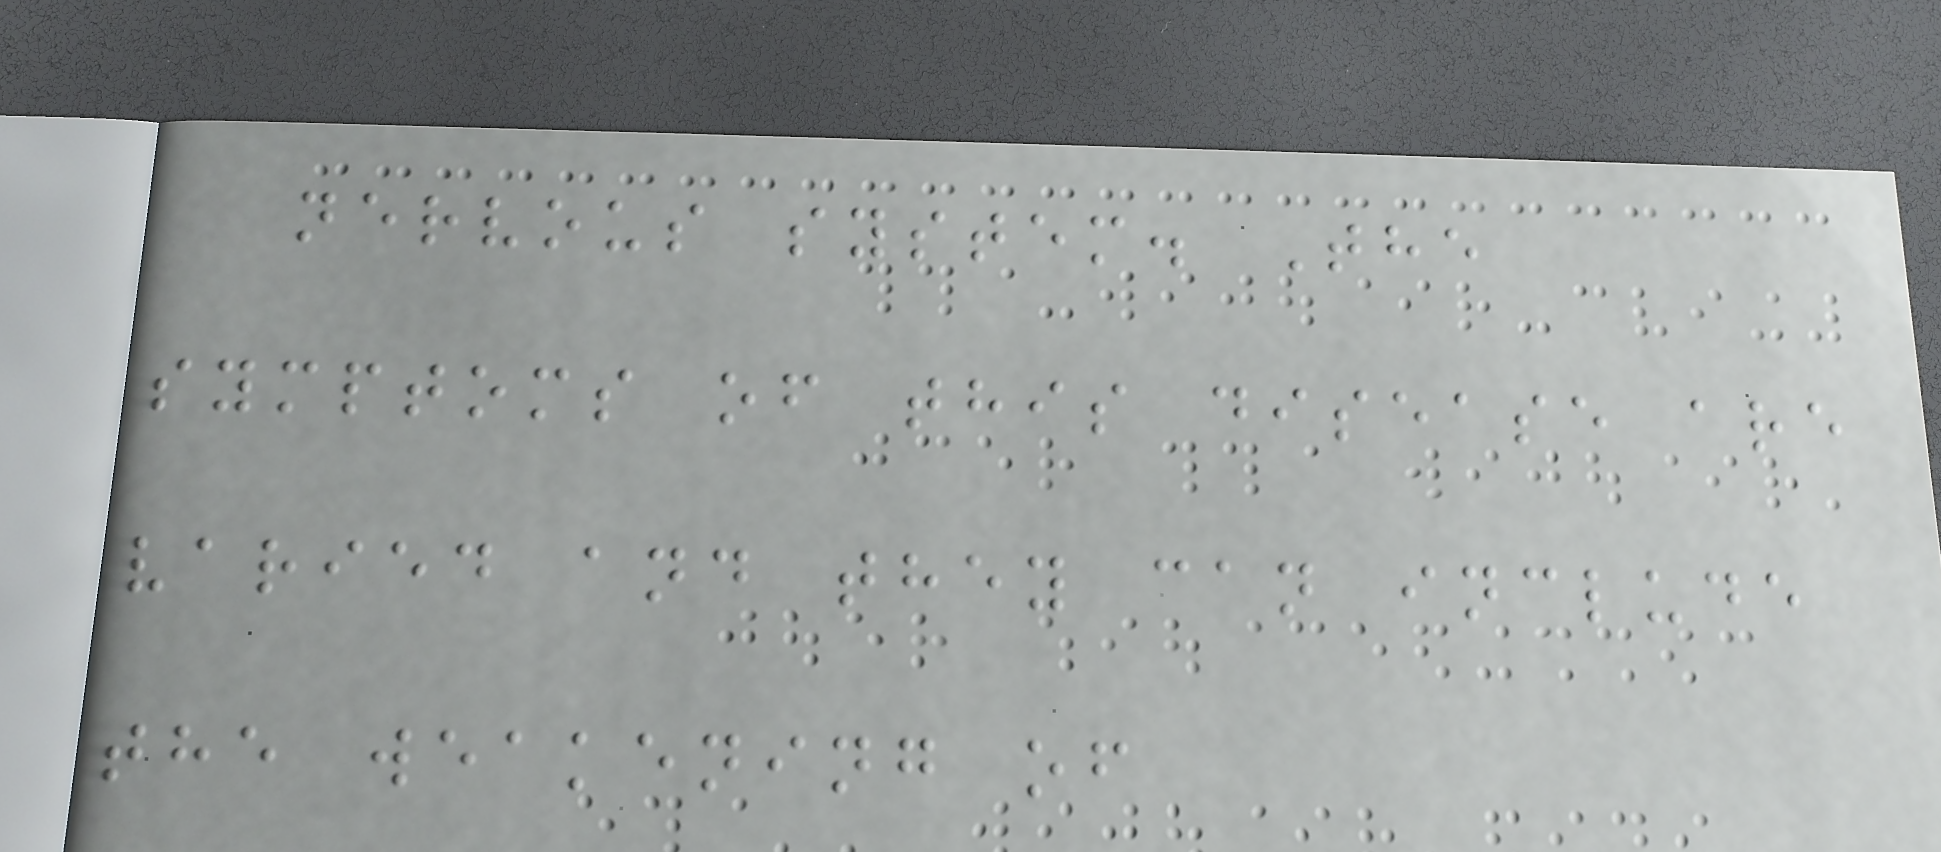nervous system. The
symptoms of this disease are
varied and they can include
the weakening of
